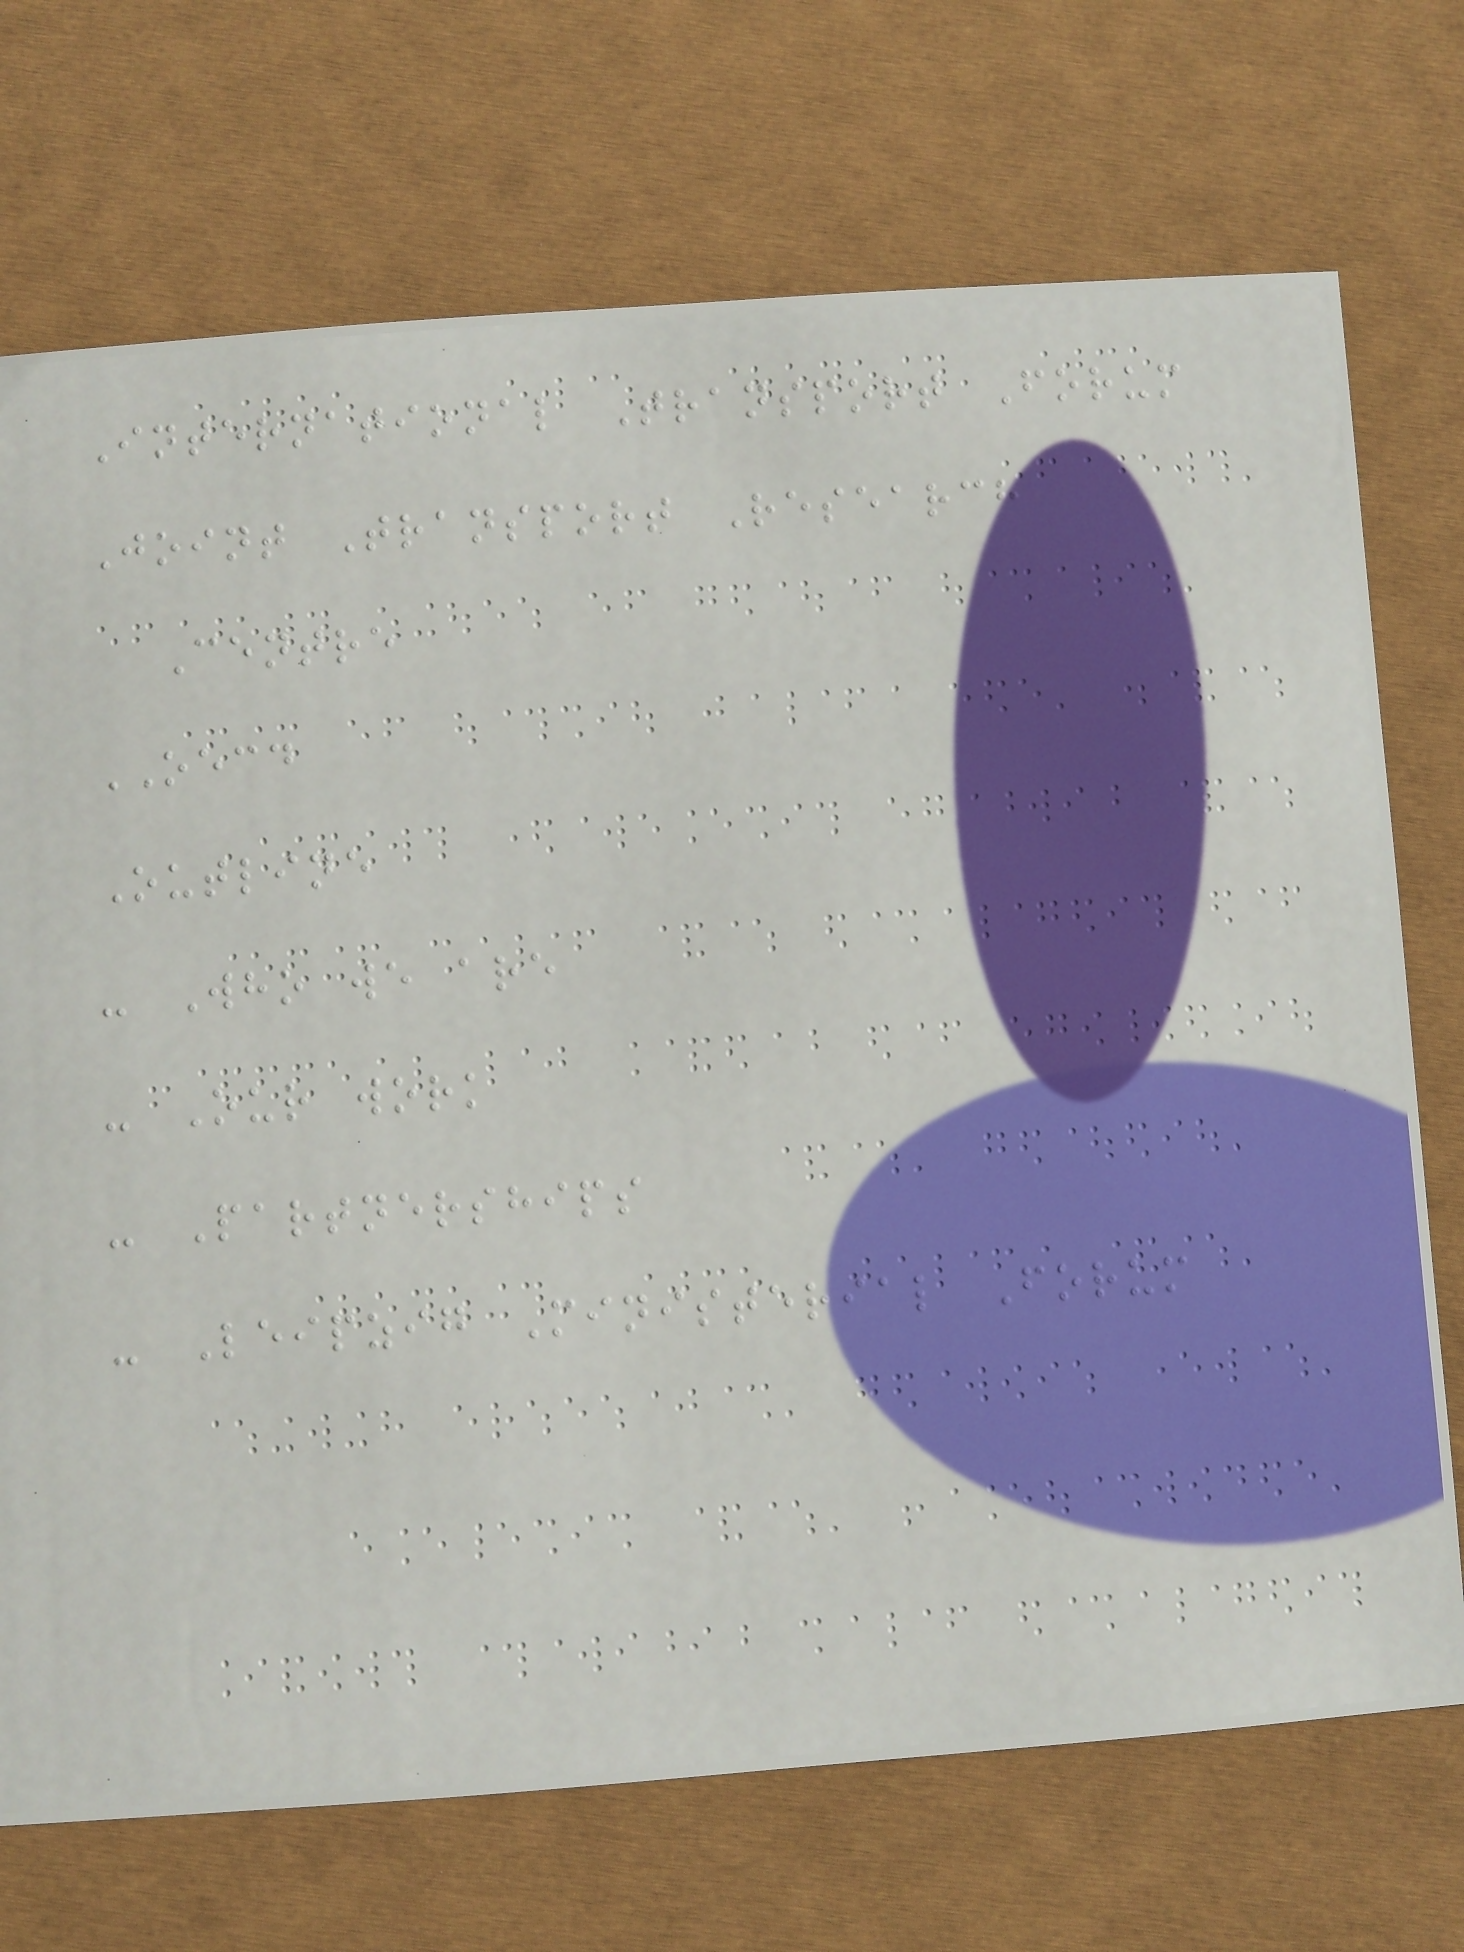International Transport Forum
Joint Transport Research
Centre
OECD
Outline
- Who we are
- Our work
- Partnerships
- Leipzig Ministerial Forum
